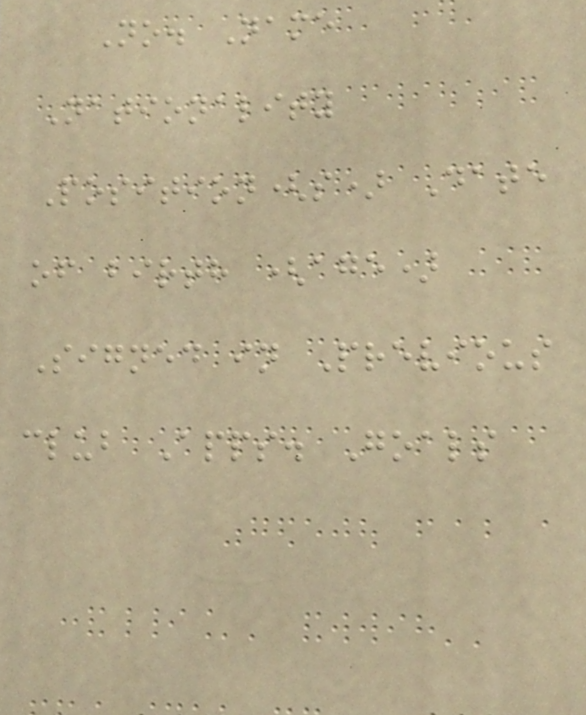No. Name
Nationality
Position(s) Date
of birth (age)
Signed in Previous
club Apps. Goals
